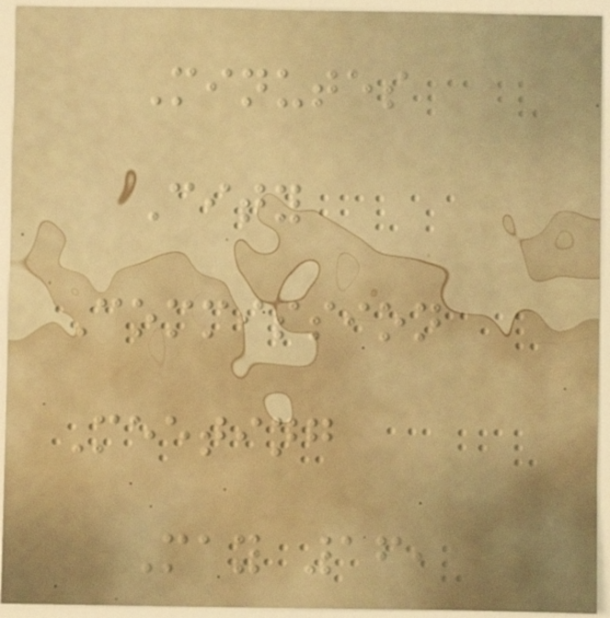Minutes
City
Commission
Meeting
May 16,
